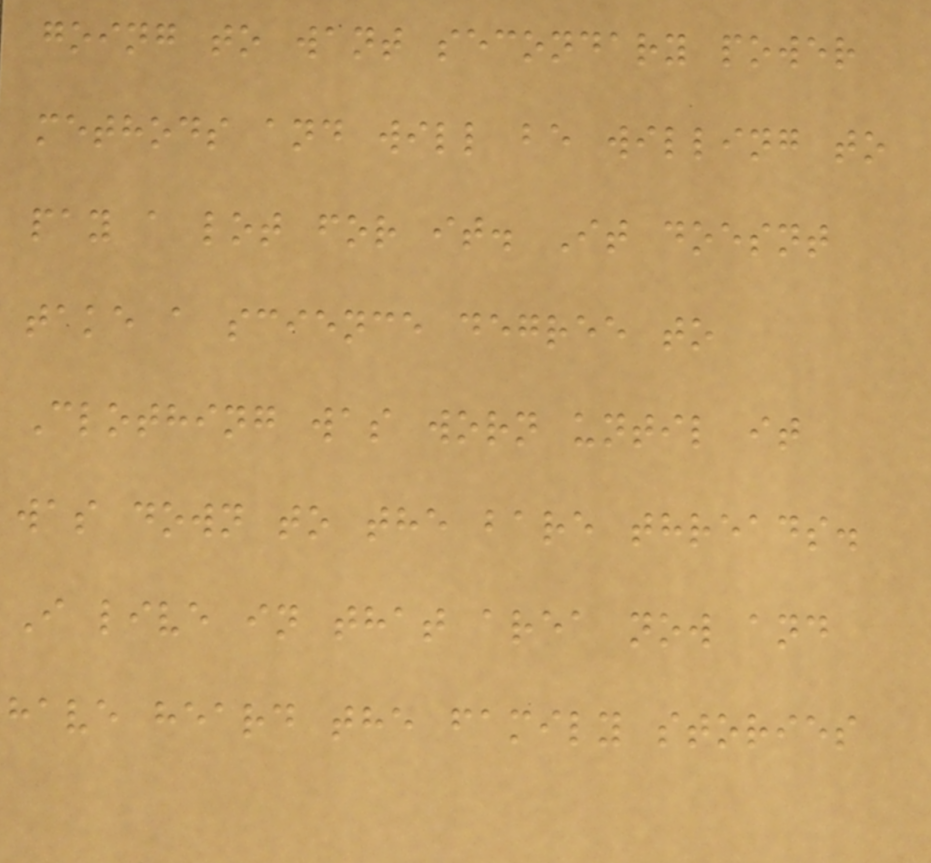going to want secondary power
methods and will be willing to
pay a lot for it. It doesnt
take a science degree to
Clothing was worn until it
was down to the bare threads.
I live in that area now and
have heard the family stories
